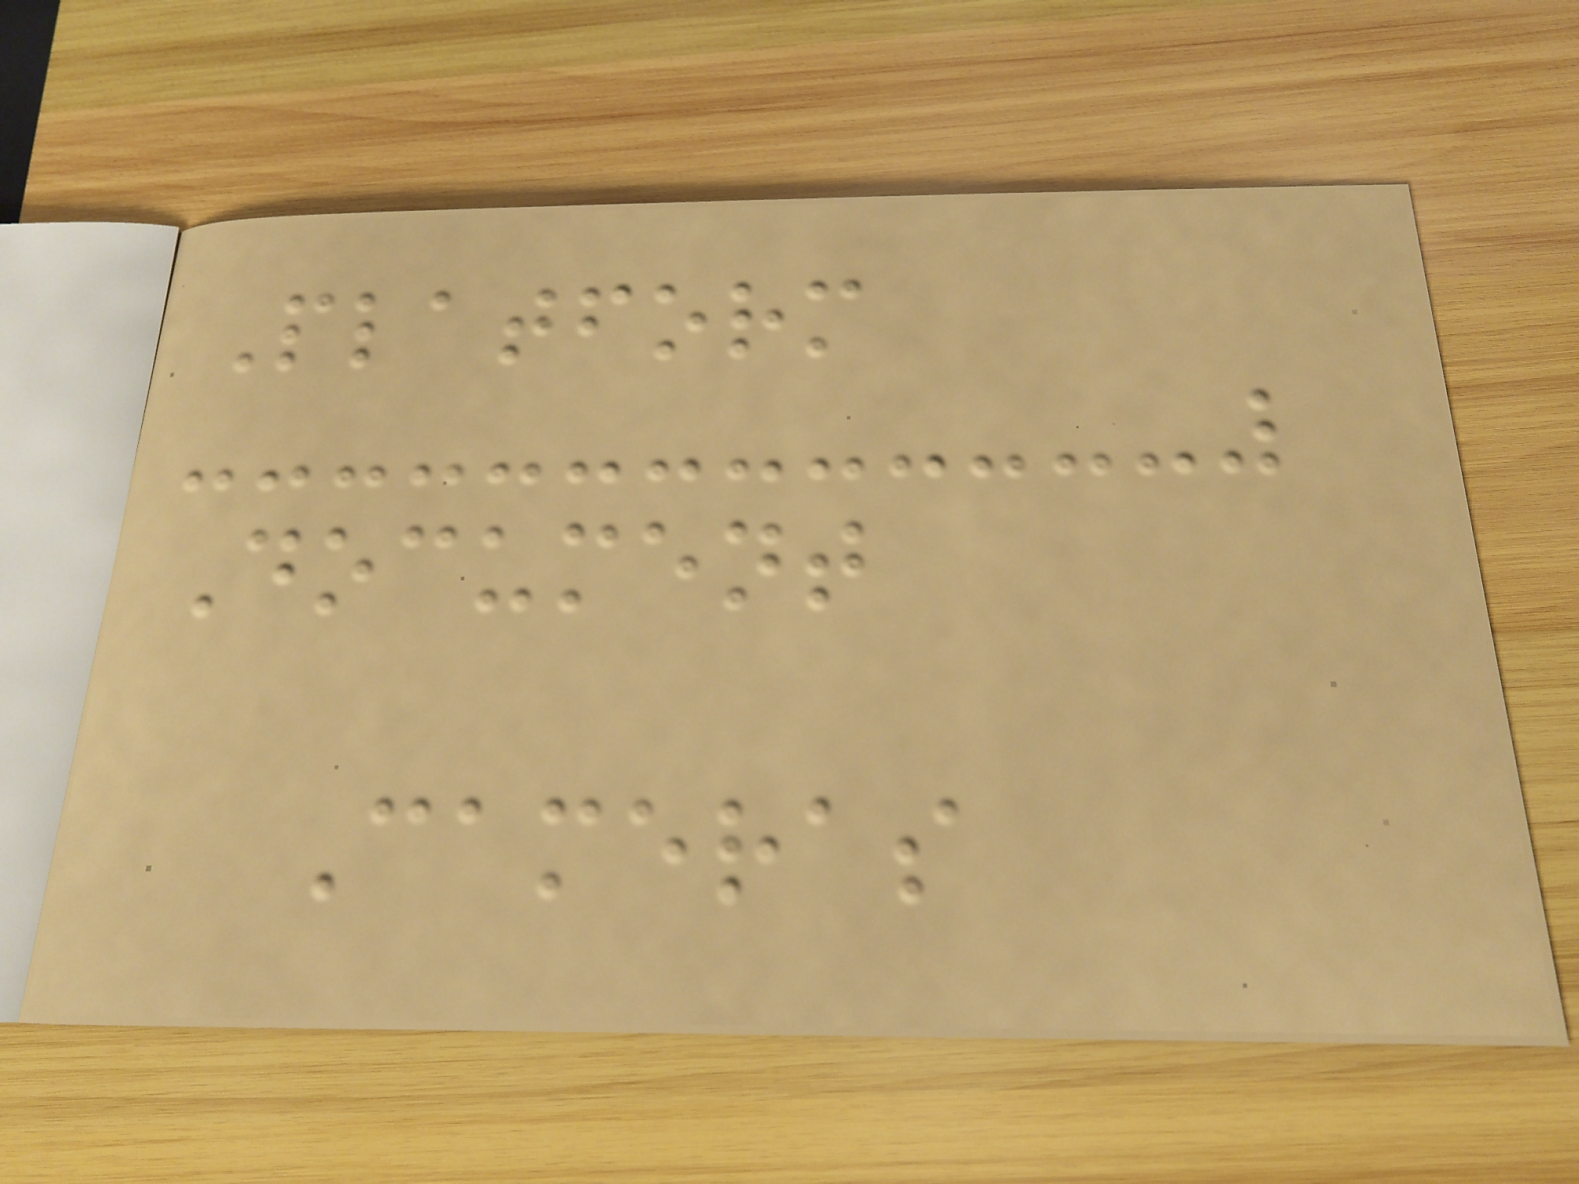Platform
Document
Cameras
